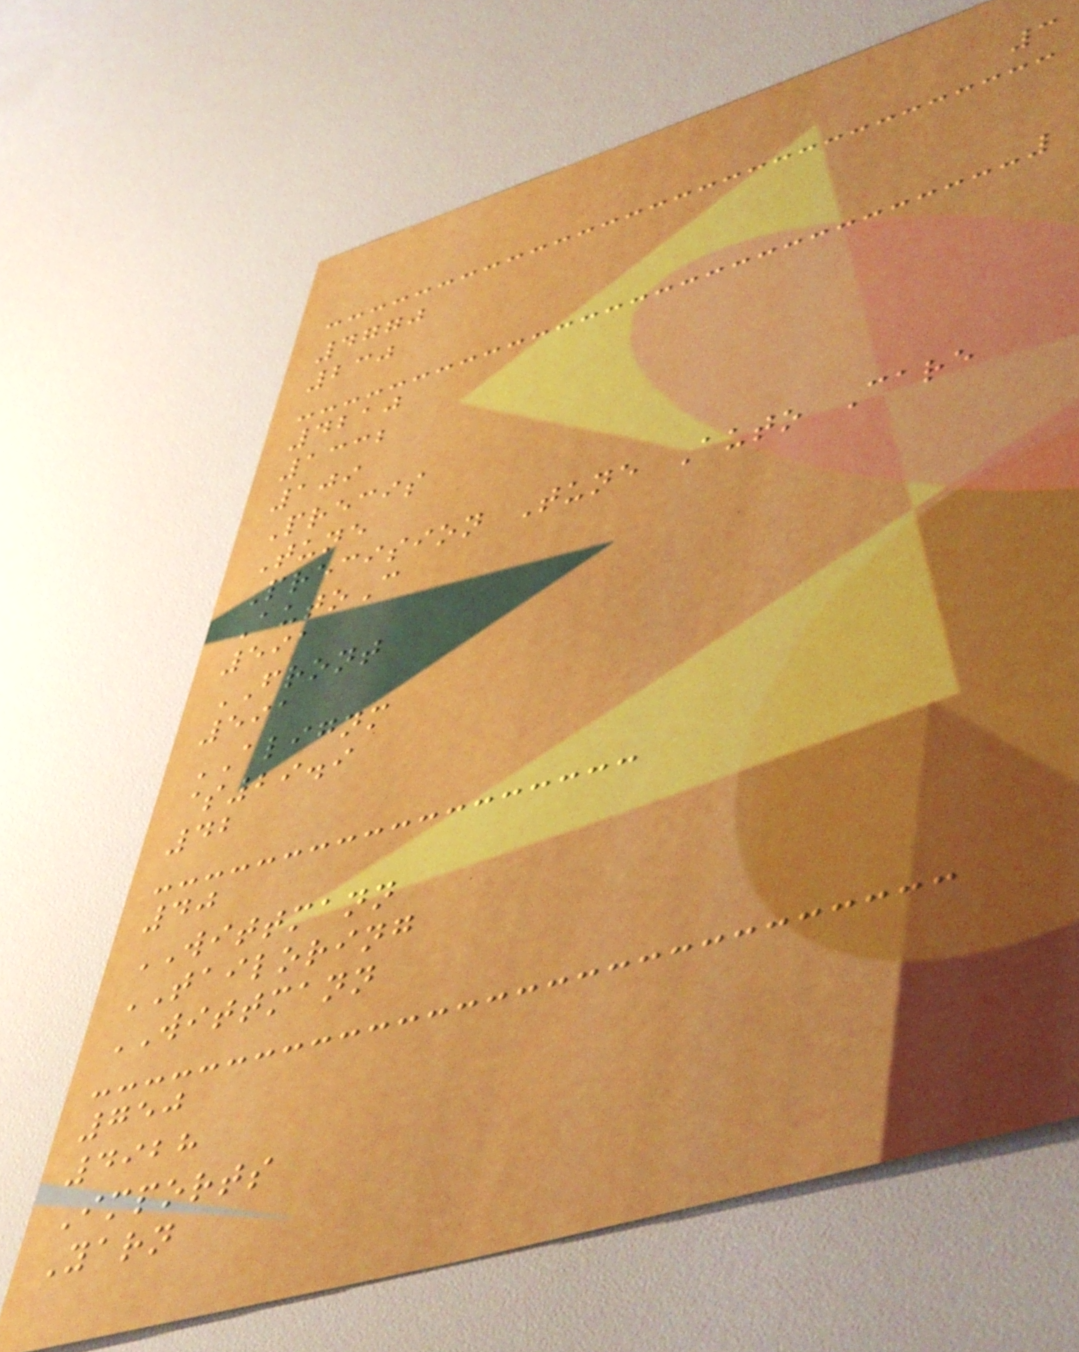3
4770
230
4210
1332
109
Precis
Tune
Precision Tune Auto Care
AutoC
591
FRONT
591
ALIGNM
$29.9
42
40
WITTMANN
TAILORING
WITTMANN
750
4928
Imports
Yarn
